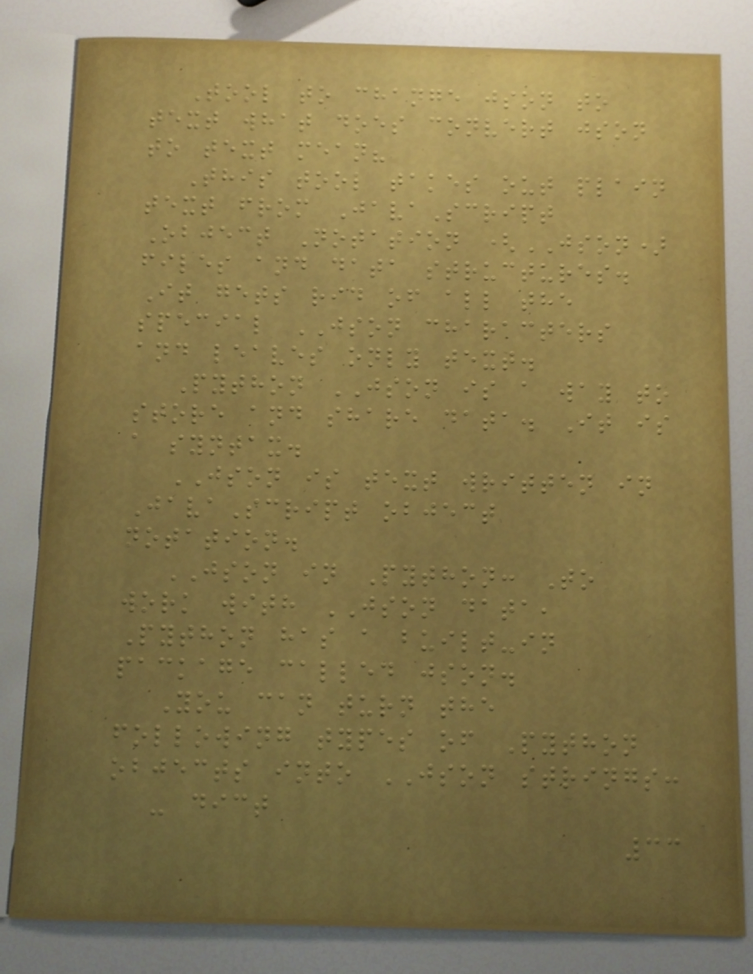Tool to change json to
text what does convert json
to text mean?
This tool takes out plain
text from JavaScript
Object Notation (JSON)
files and data structures.
It gets rid of all the
special JSON characters
and leaves only text.
Python JSON is a way to
store and share data. It is
a syntax.
JSON is text written in
JavaScript object
notation.
JSON in Python: To
work with JSON data,
Python has a built-in
package called json.
You can turn the
following types of Python
objects into JSON strings:
- dict
33
